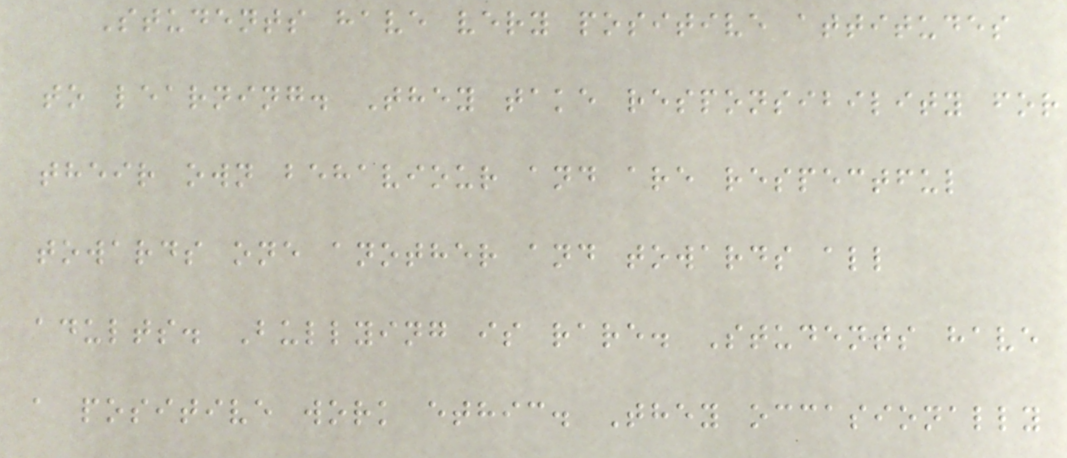Students have very positive attitudes
to learning. They take responsibility for
their own behaviour and are respectful
towards one another and towards all
adults. Bullying is rare. Students have
a positive work ethic. They occasionally
